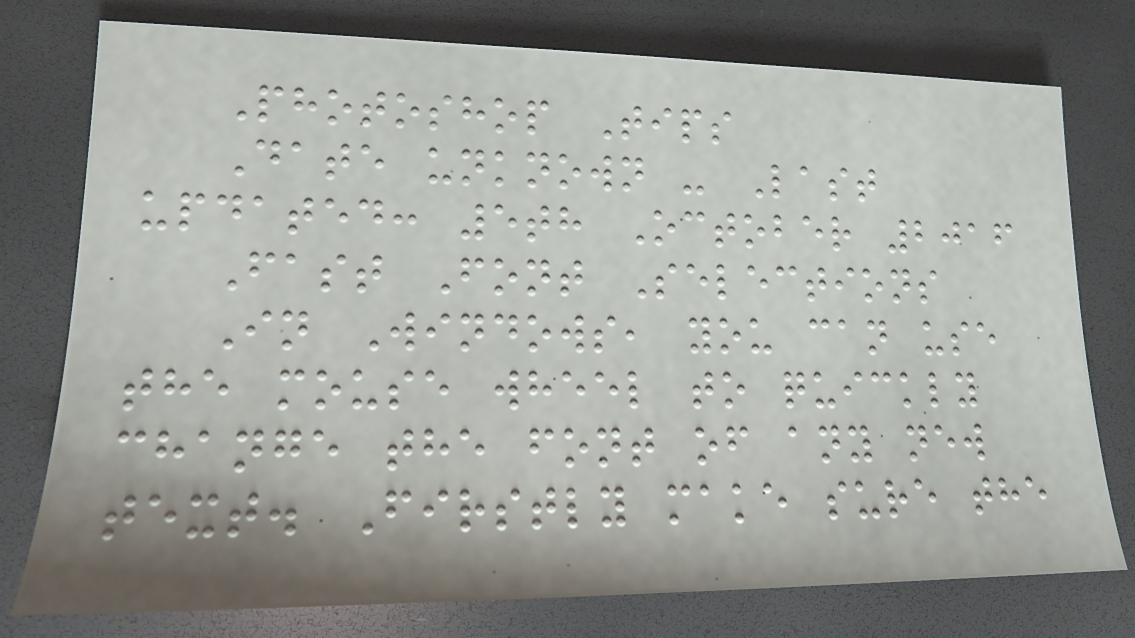Photoshop Tips
Date unknown - Last
updated: 5th October 2016
Fast Font Selections
In Windows, you can use
the mouse wheel to quickly
change the font of any new
text. Firstly make sure the
